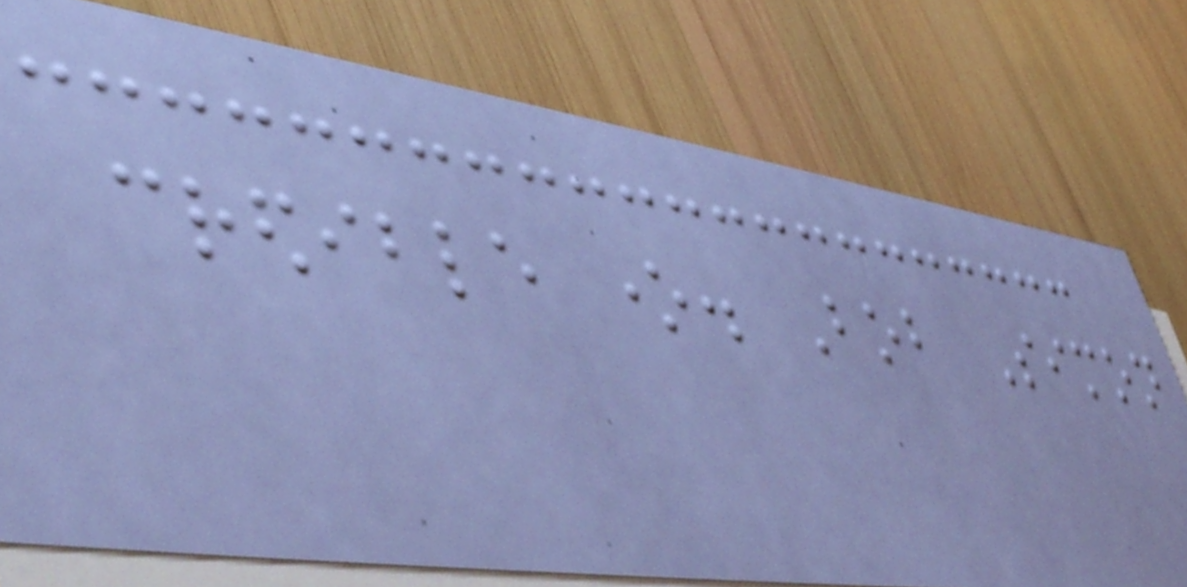credible one. Bob Simon
